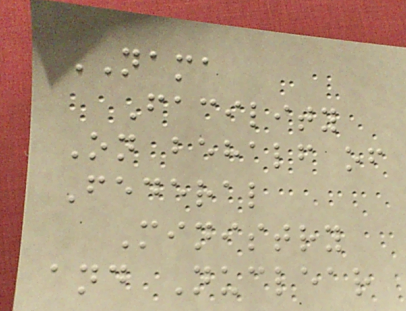NAMA
Facility
On behalf of
Federal
Ministry
and Nuclear
